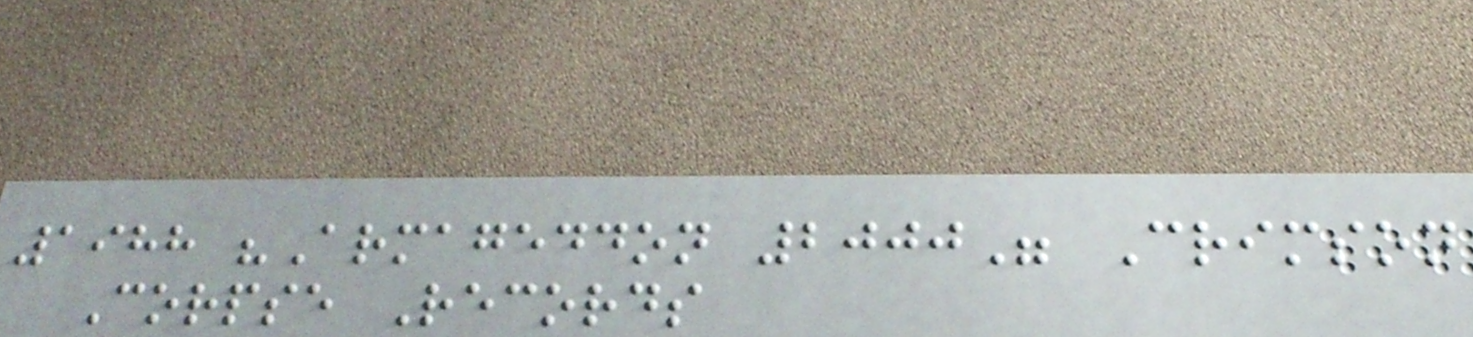1988 "Armageddon 2000" Crimson
Corpse Records
